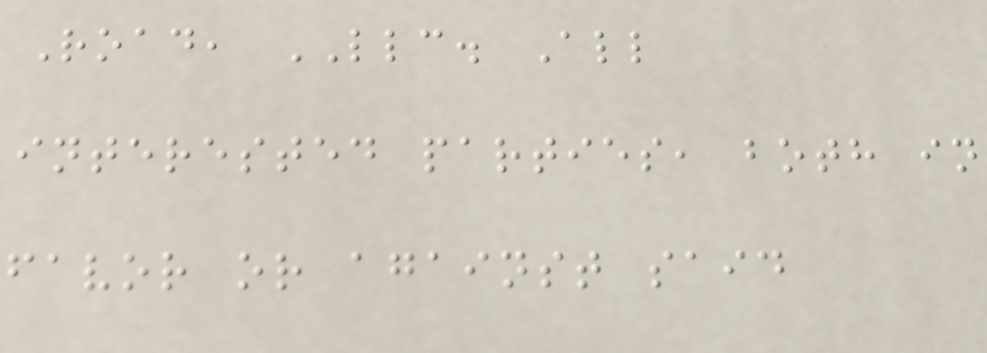Road, LLC. All
interested parties, both in
favor or against said
